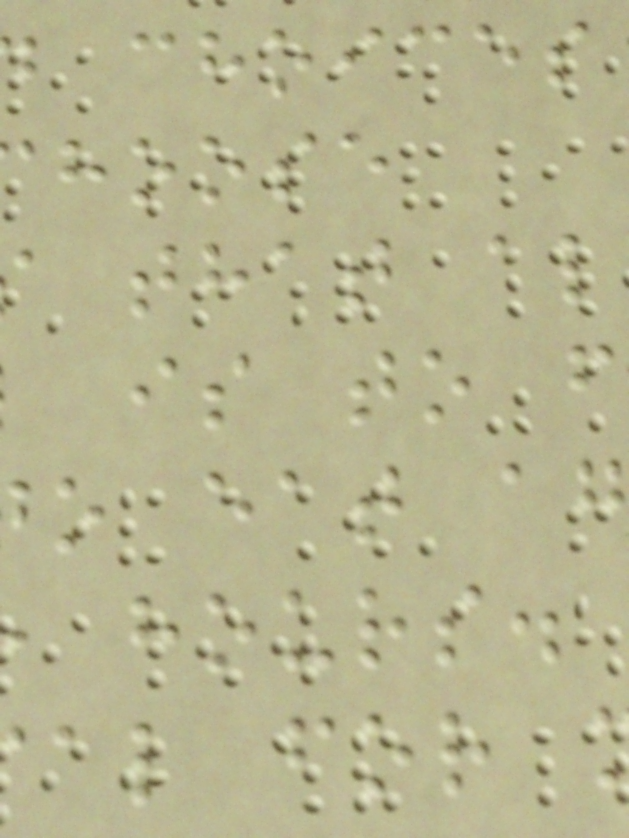choices
that al
is to f
o eat a
